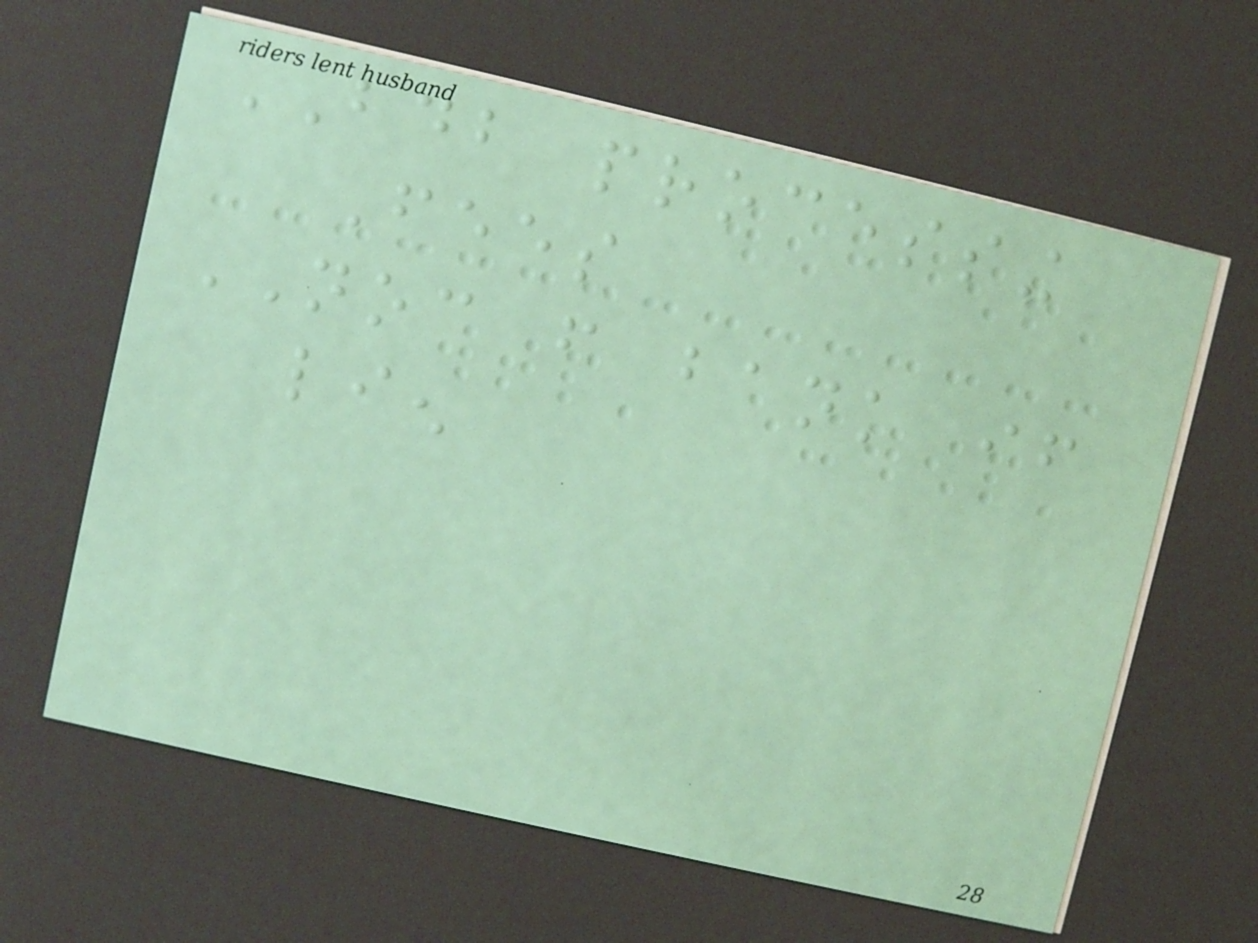BDB processing
Fees
NOC from bank if
lien
